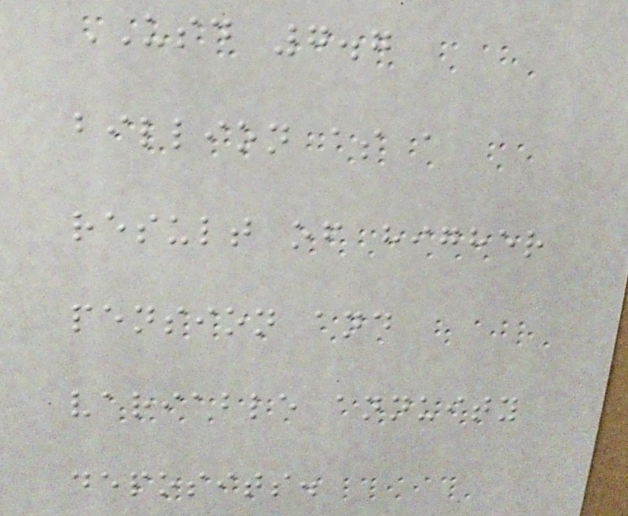USD 7.7
billion as a
result of higher
pension and
variable annuity
deposits.
